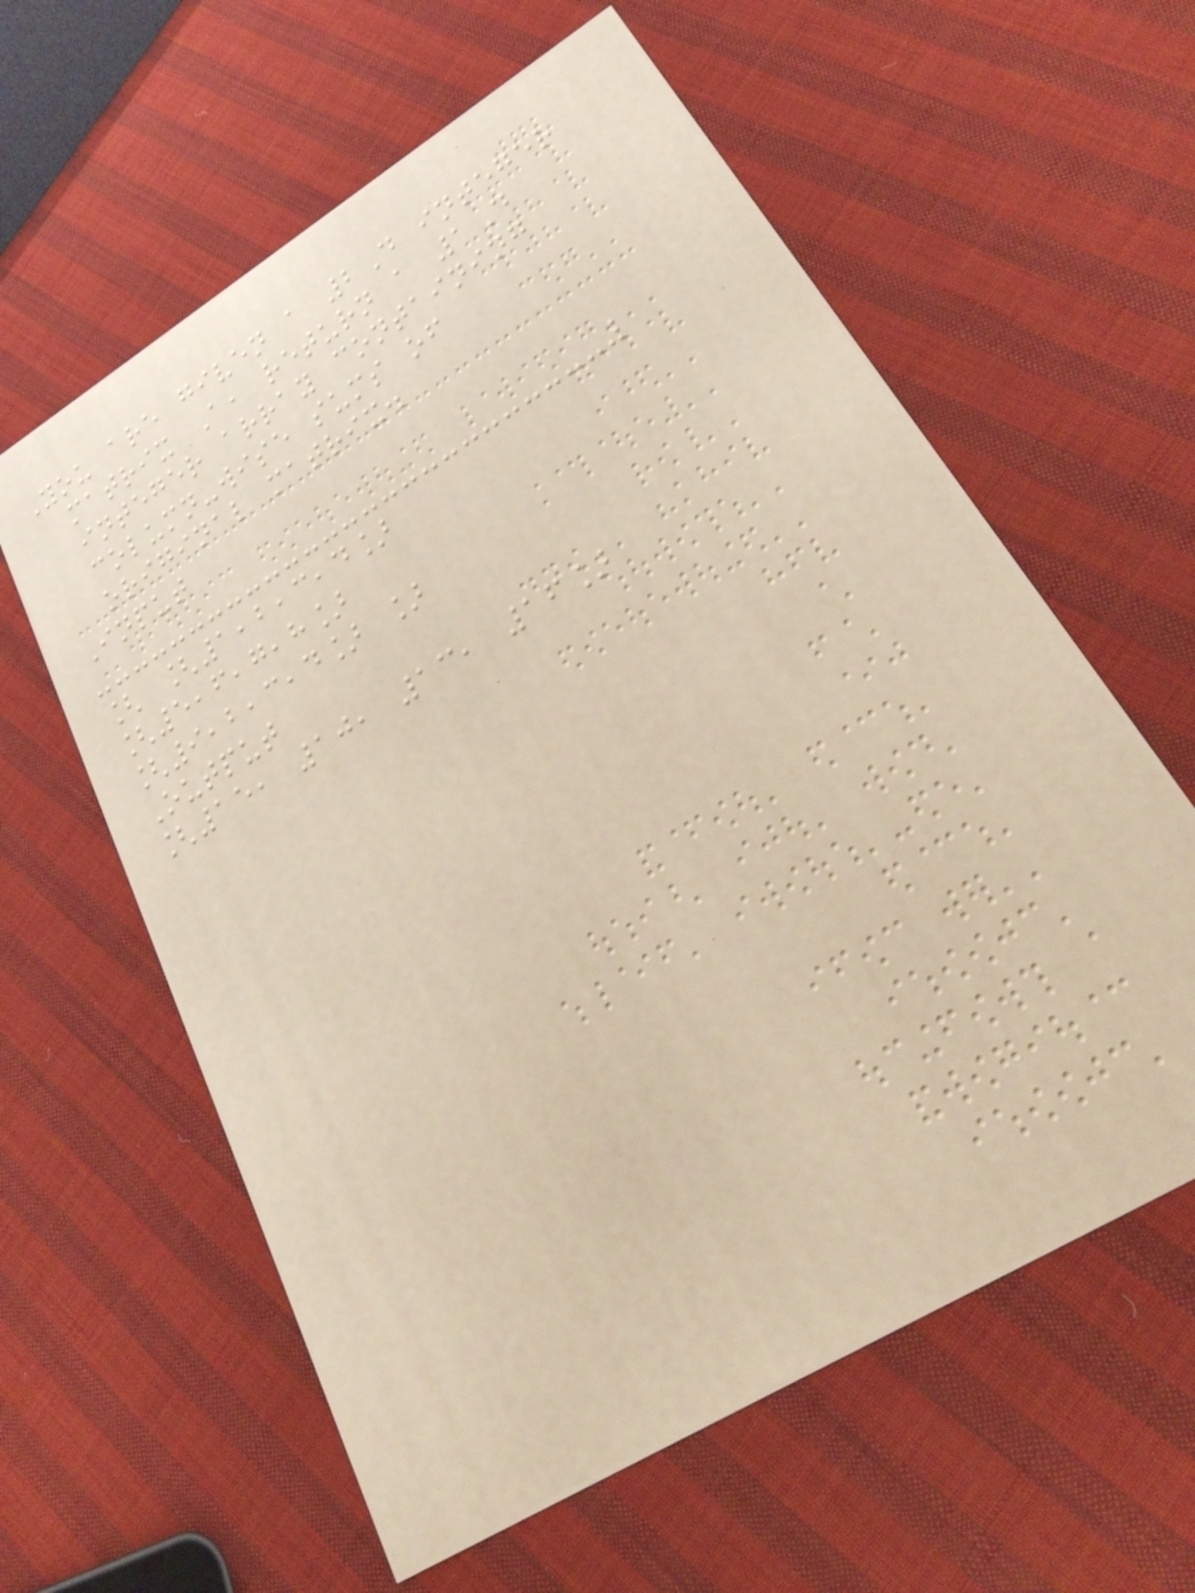You are given a 2D integer
matrix A, return a 1D
integer array containing
column-wise sums of
original matrix.
Input
[ [1,2,3,4]
[5,6,7,8]
[9,2,3,4] ]
Output
[15, 10, 13, 16]
